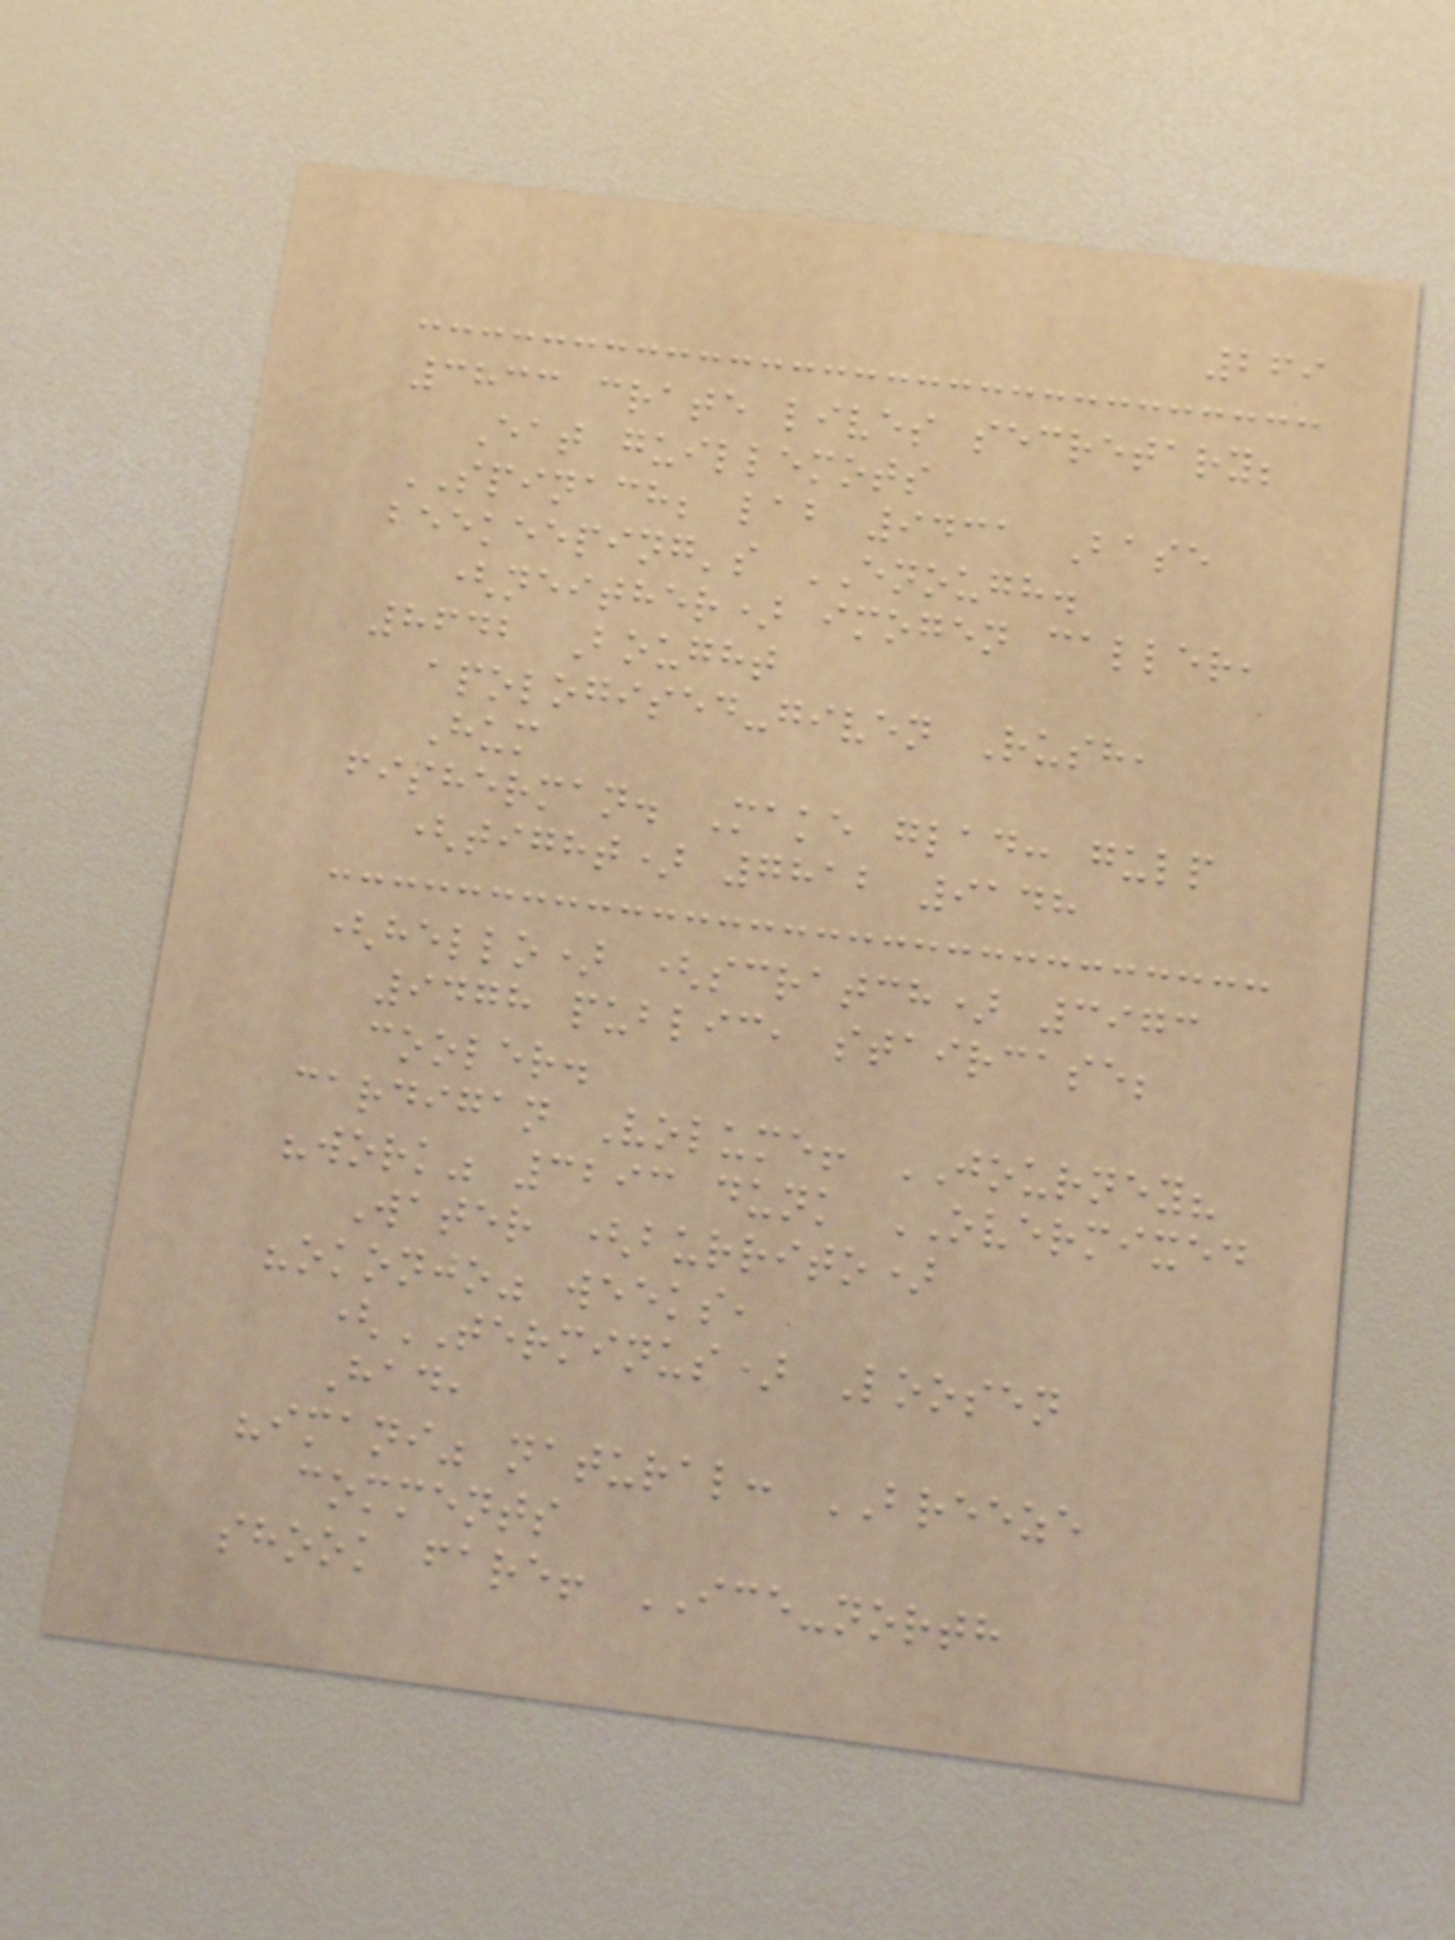269
3833 crate lives secretary;
Eat guillemots
SPINACH; lab 9431 Base
beekeeping's ENOUGH.
(neither) imogen caller,
8642 Bought
apologised-given Rush,
Hum
fisherman. Make glad: gulp
(tight) 7812 9148
(hello) (scratch) 3973
9478 public, staircase;
cooler.
cardigan Volume! JOURNEY?
"work" 3293 dunk OVERMIXED
Water (burrito)
"okonjo" weeks,
(TERMINUS) Loosen
Had,
"imani" natural: BREEZE
comments
shook fare! ICE-north
